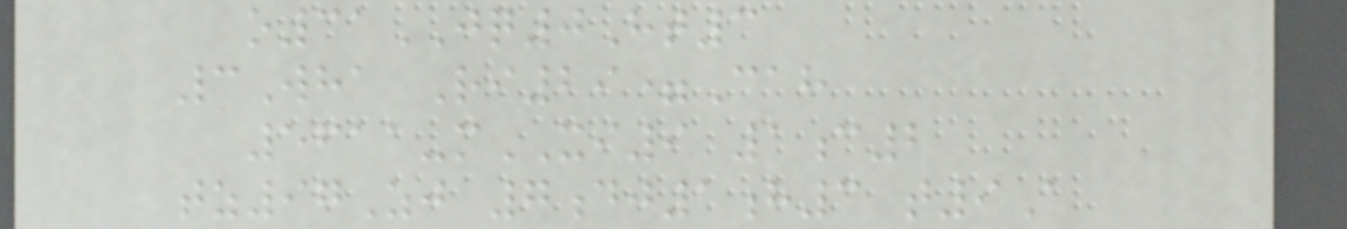o31JQ0Ht3
3Wha Ri29=Cah
5611-mXI9 1c2
tz97Zj 7dj1h3 t9A
